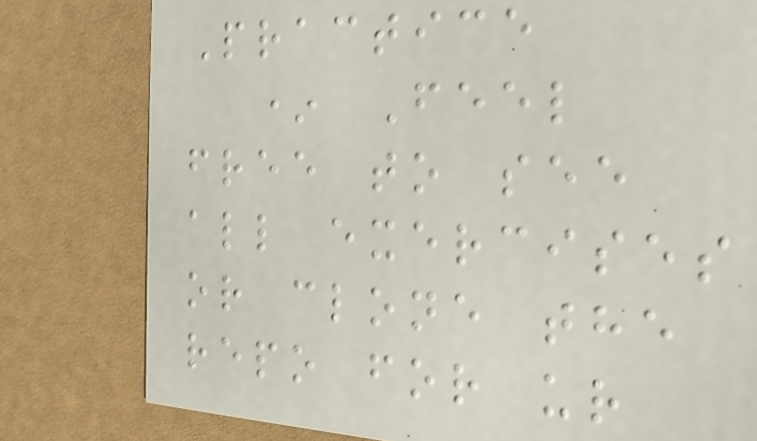Practice
* Feel
free to see
all exercises
or clone the
repo for ur
